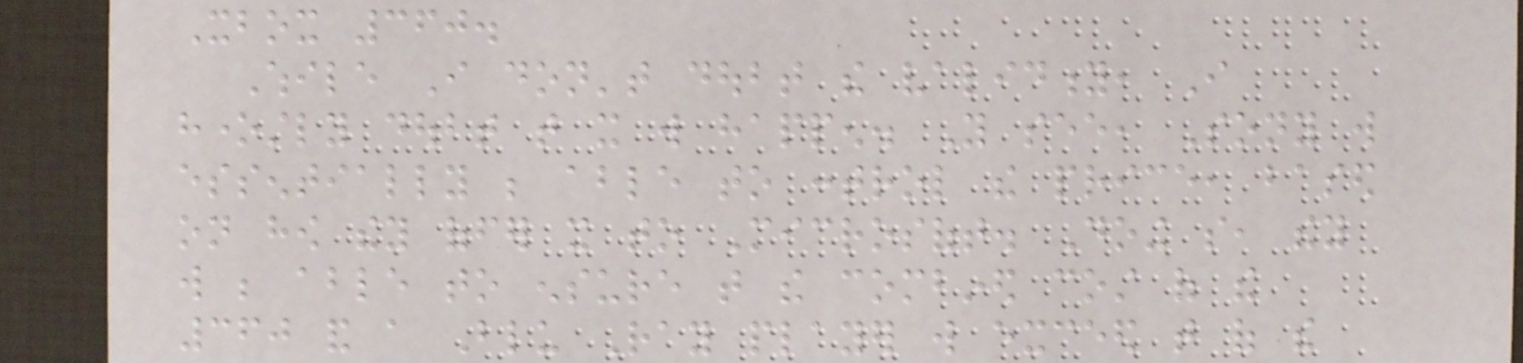Xbox 360.
While I don't doubt the validity, I
honestly doubt that it will happen. You see, Sony will
essentially be able to control the price, based
on how they offer it to Microsoft. Doing so, they
will be able to ensure that the combined cost of the
360 and a Blu Ray player will exceed that of the
